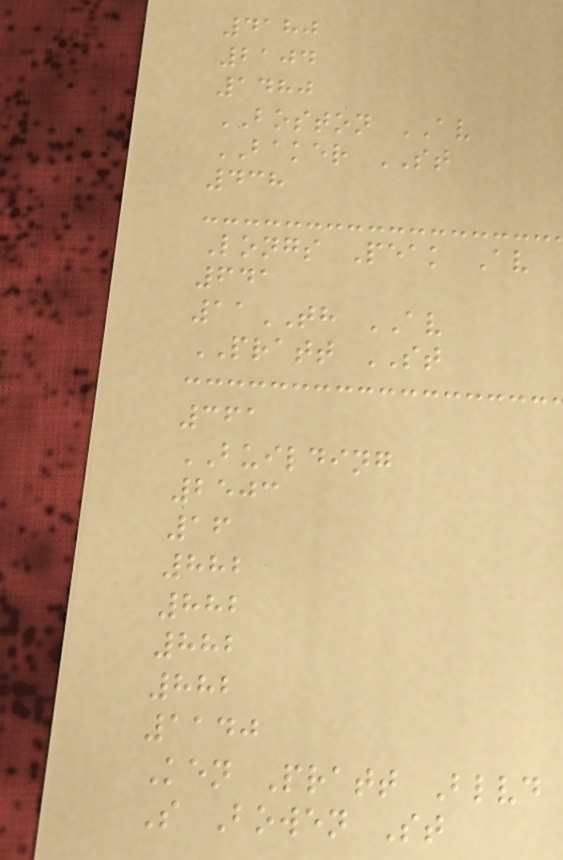4180
2104
1480
BOSTON AV
BAKER ST
438
Longs Peak Av
641
11TH AV
PRATT ST
361
BUILDING
2503
16
882
882
882
882
1140
Ken Pratt Blvd
S Bowen St
